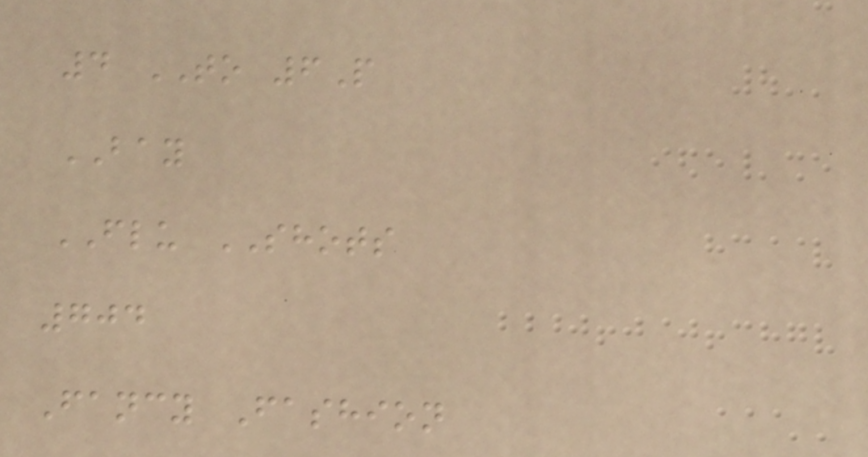4 TO 6P
BAY
FLU SHOTS
704
Fancy Fashion
